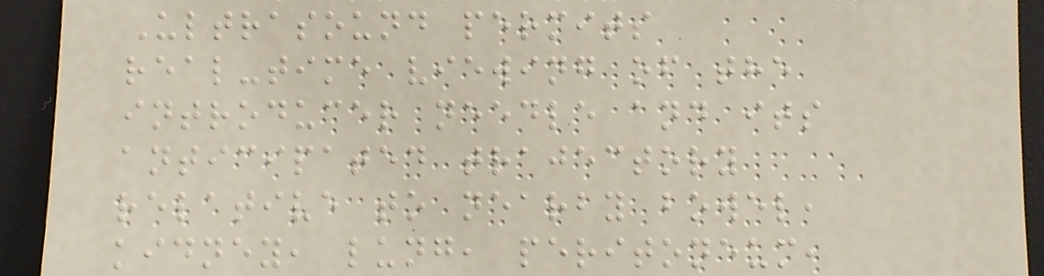Ultrasound permits
real-time viewing of the
introducer needle and its
anticipated trajectory
relative to nearby bowel,
kidney, lung, peritoneum,
